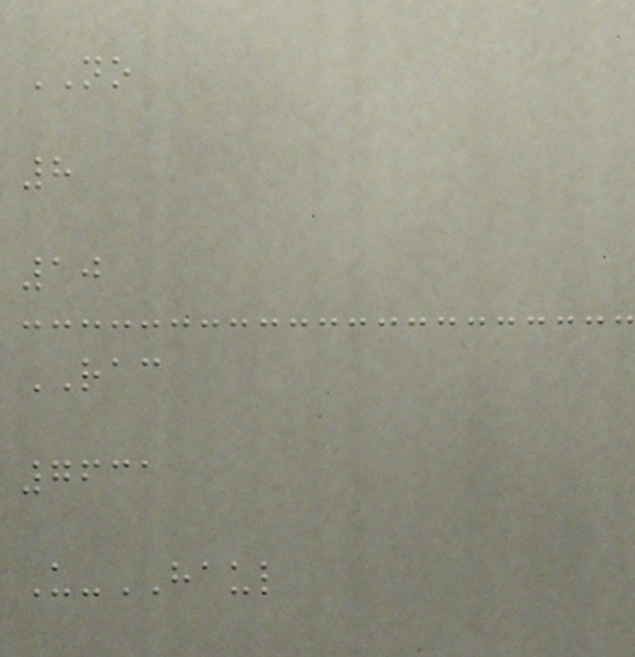NO
8
10
RAC
7631
U-HAUL
